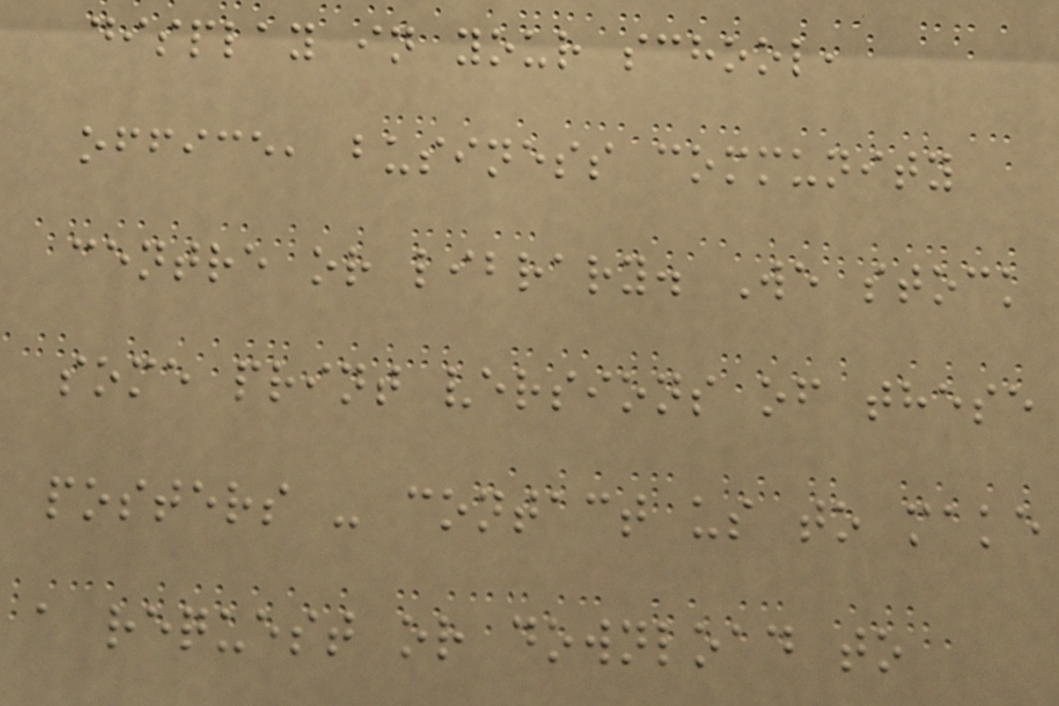display in your school,
office, business community
centre or library. We stock
some print versions of these
posters - contact us to make
a request or download to
